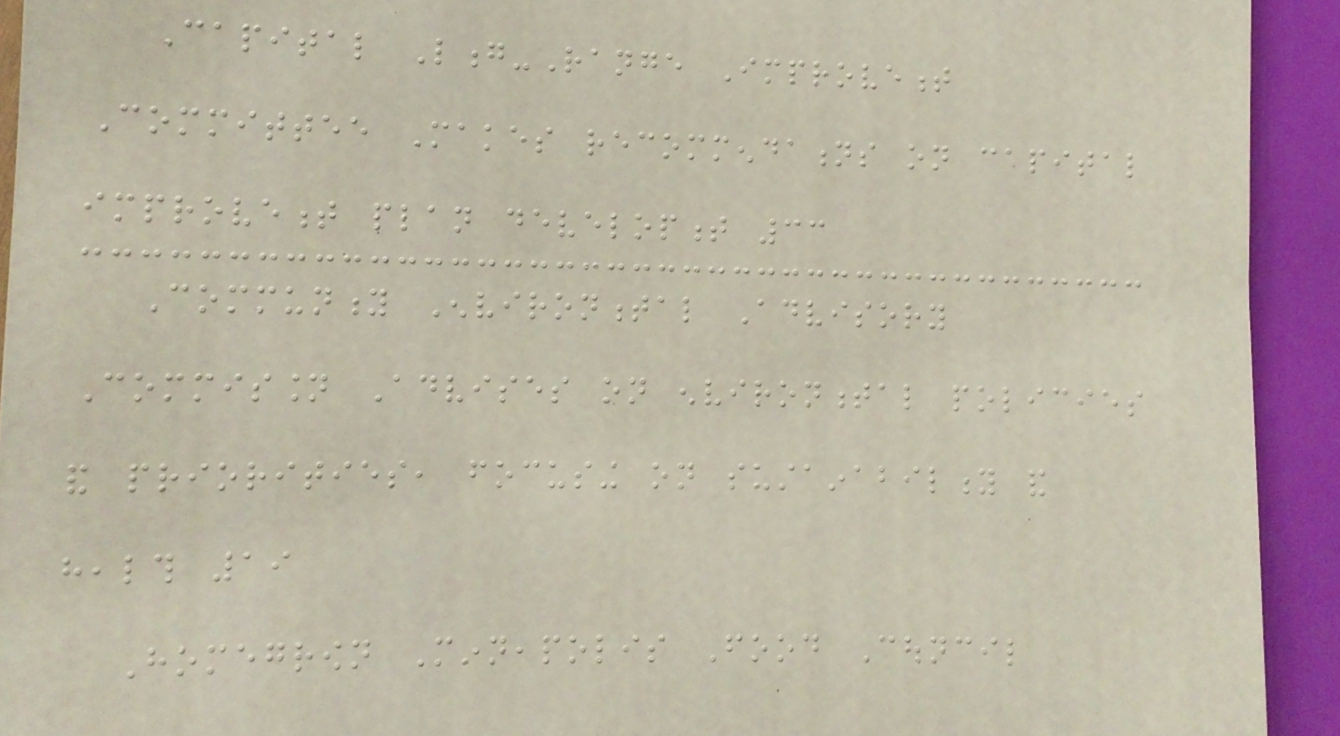Capital Long-Range Improvement
Committee Makes recommendations on capital
improvement plan development 33
Community Environmental Advisory
Commission Advises on environmental policies
and priorities, focusing on sustainability and
health 19
Homegrown Minneapolis Food Council
